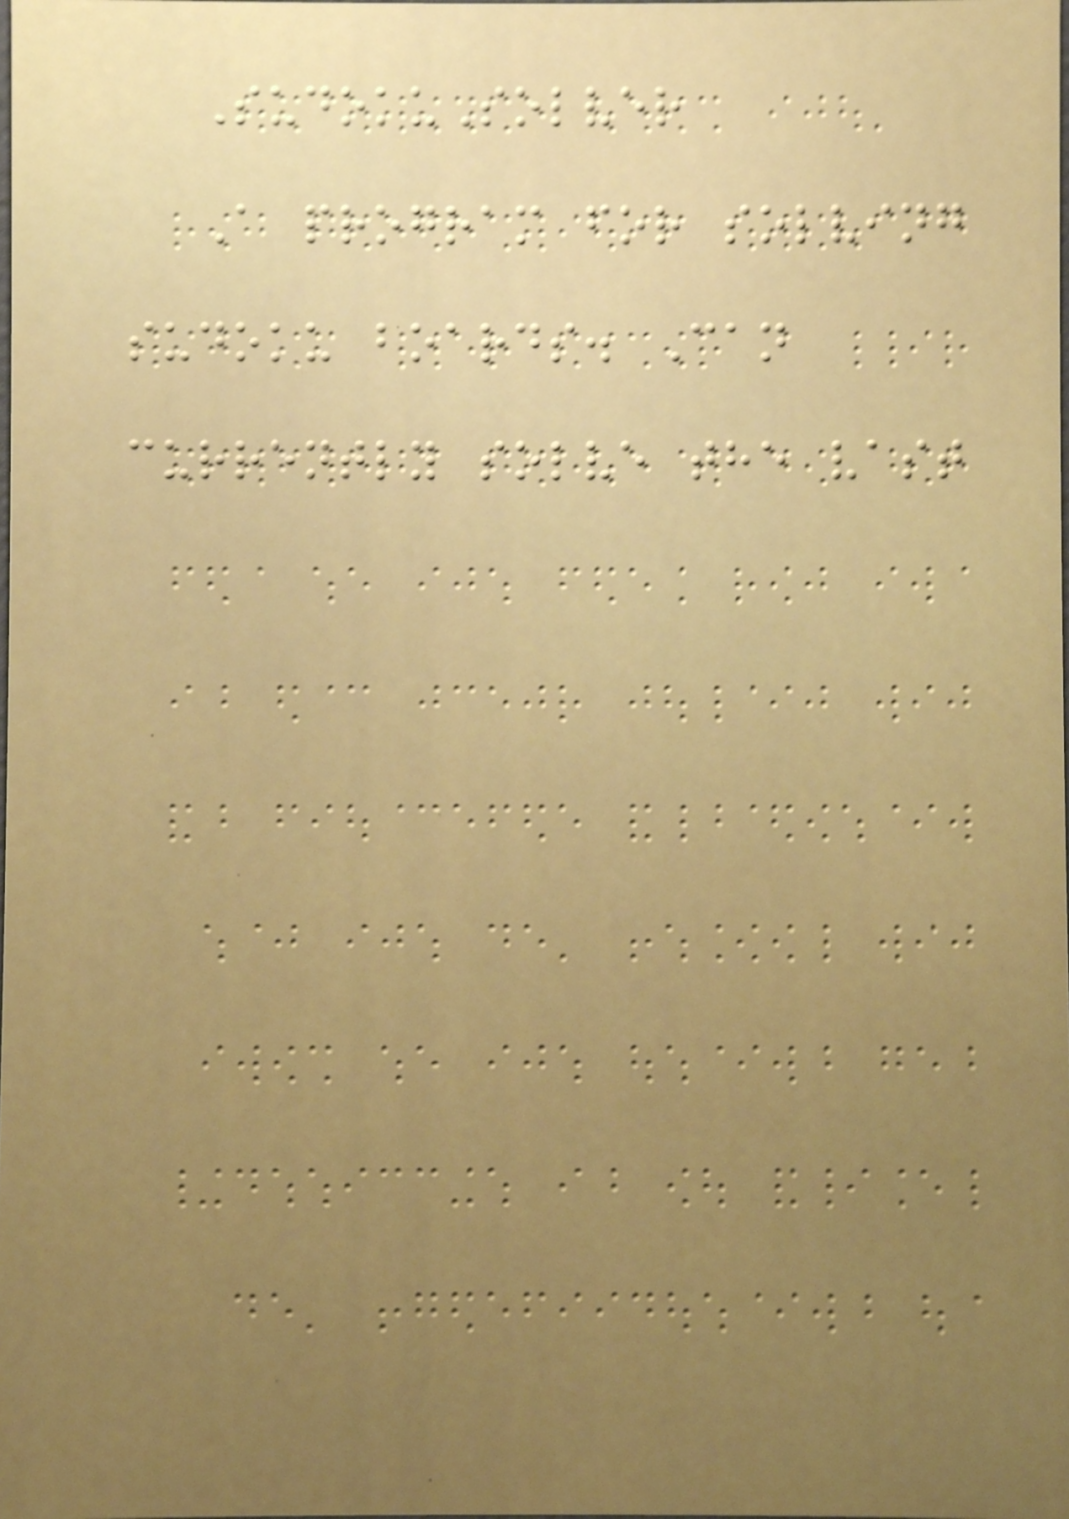SudokuSolver
A program for solving
sudoku boards. Can
currently solve the vast
